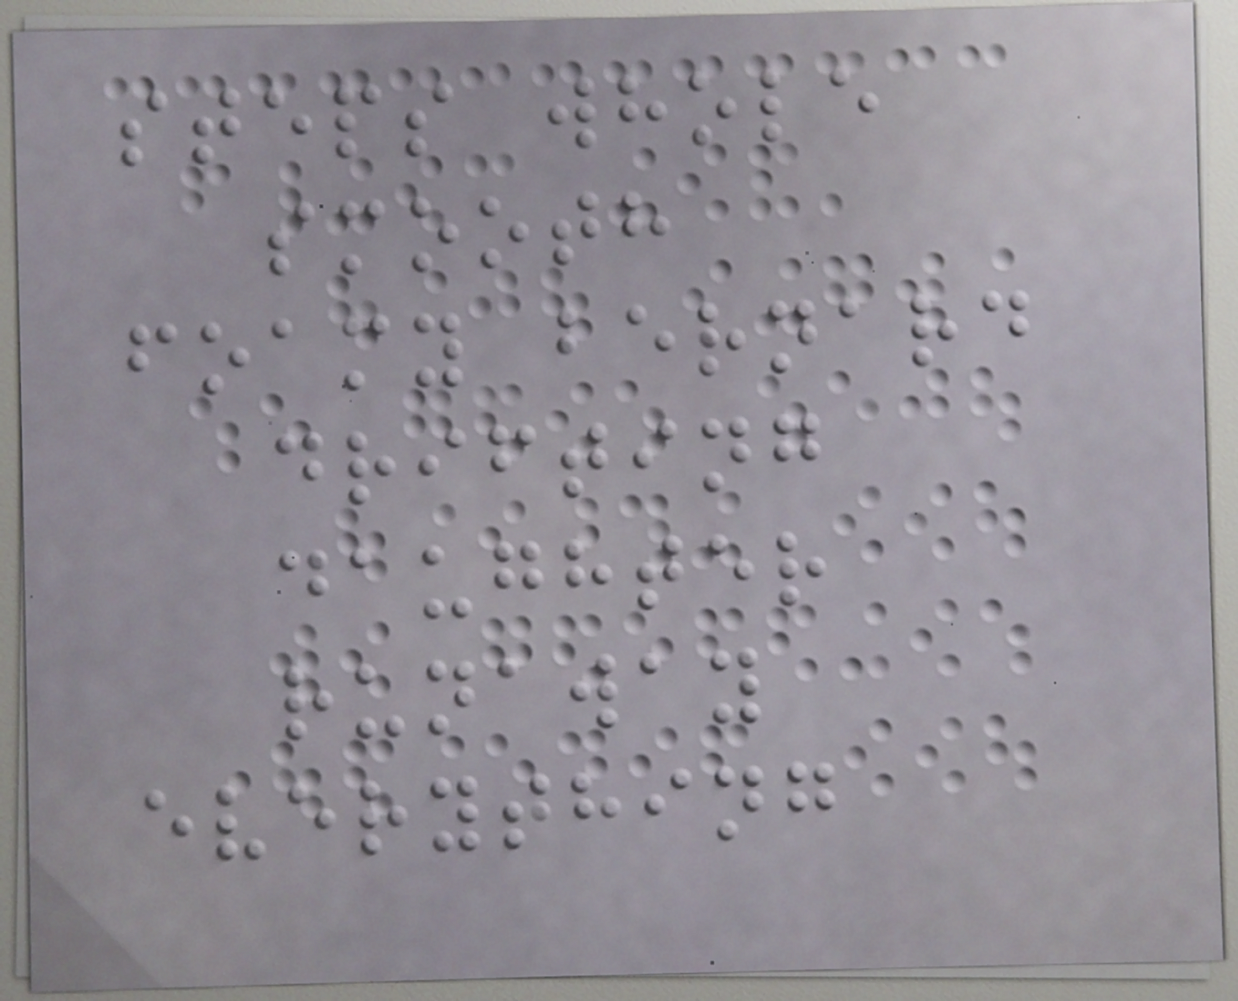steps whole
smooth
foamy bernard
drifting
daughter
runaway
everything
